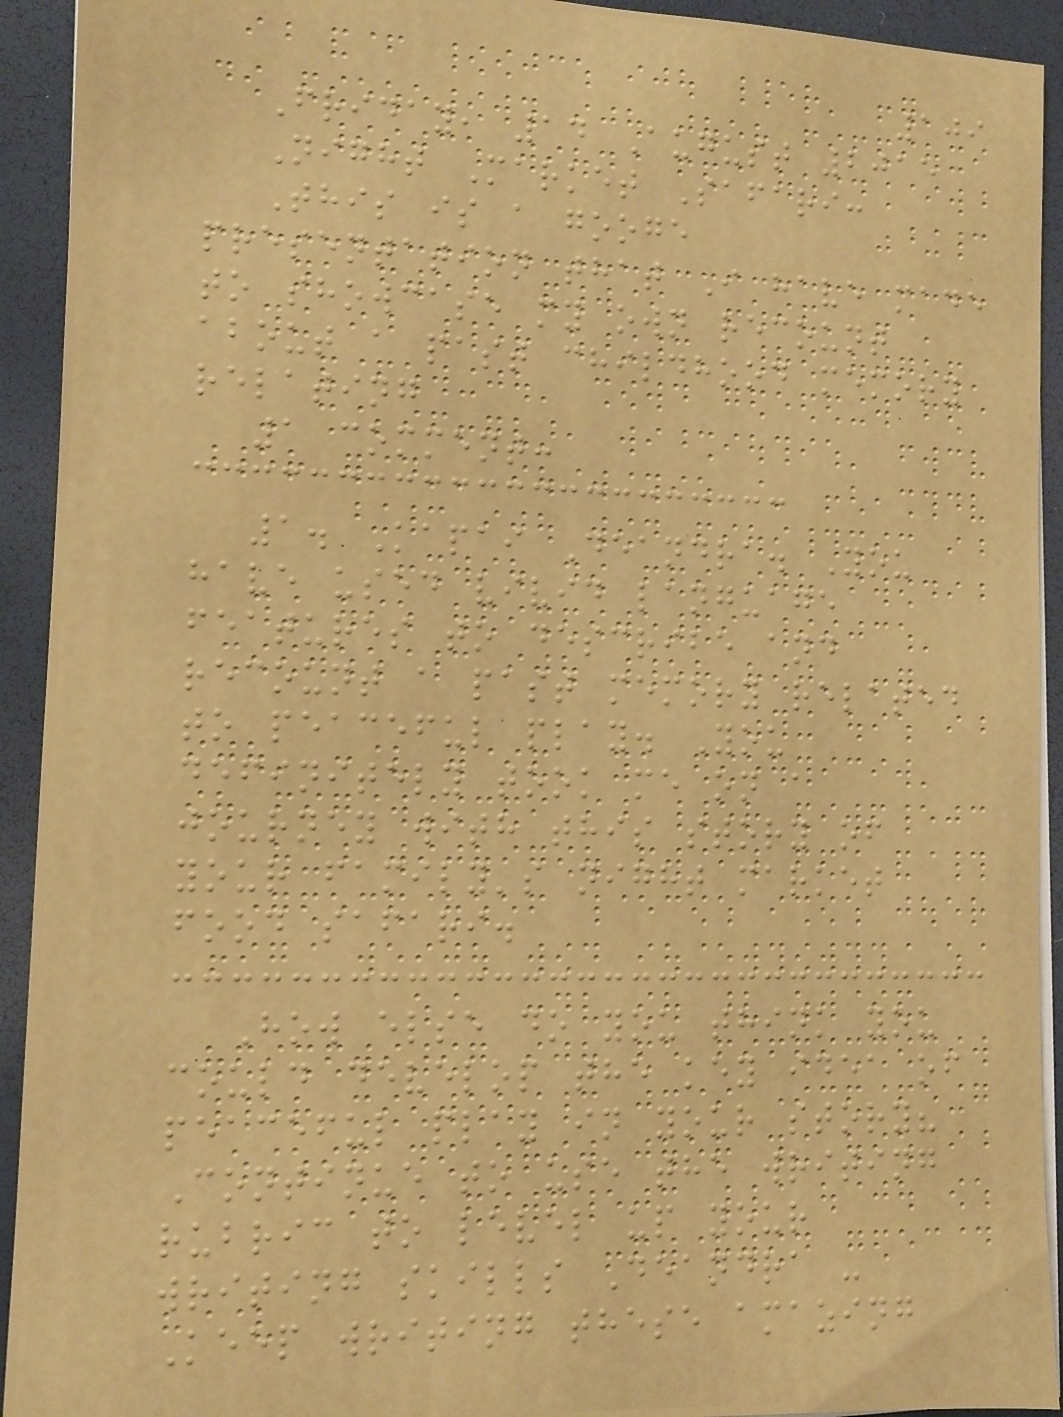109
Friday, 14 August 2015
Night Market Safari:
This is a googe
presentation that I have made
to showcase my own recount
about a past childhood memory
relating
1 comment:
1. Kapai Deandra. You
have used vivid language
features to describe and
recount a past memory related
to peaceful play. You
definitely took me on a
journey with this story of
your family's night market
food safari.
How else do you think you
could develop the key idea of
peaceful play in your story?
Continue to use the writing
rubric to level up your
writing skills Deandra -
Keep writing these amazing
